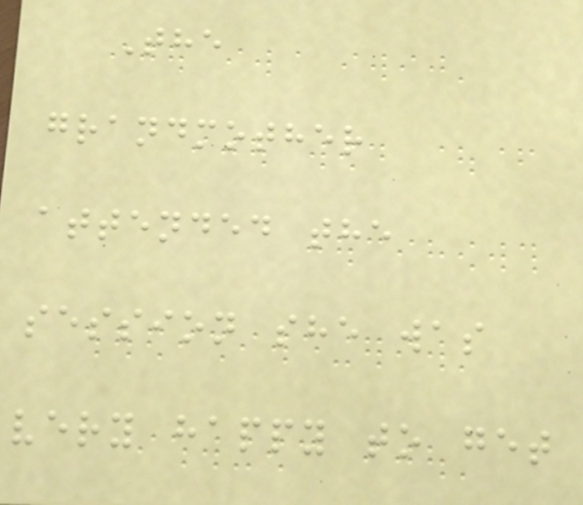The
grandmother
attended the
session she was
very happy to get
